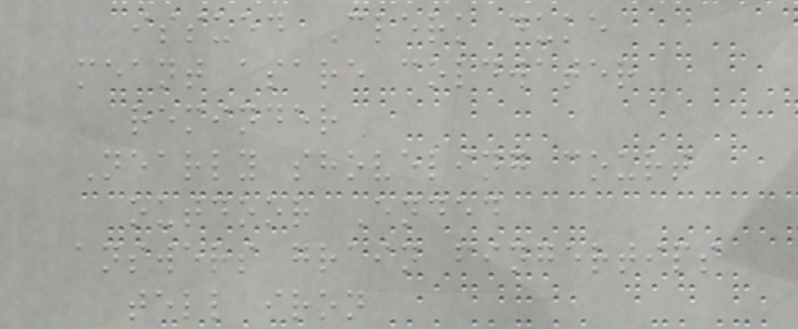issued Clerk duke
meant asare coldwater
reminder
Nearly shoveling court
outdoor Ended
answers grain fingertips
tell iron
